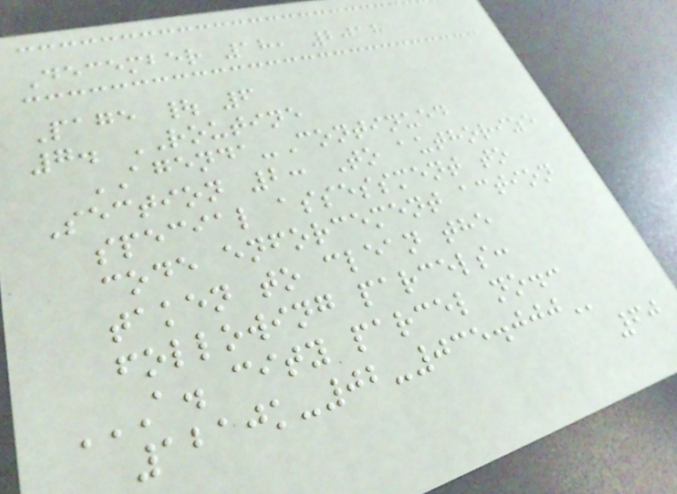December 18, 2018
Page | 6
7. ROUTINE
AGENDA-Continued
Section 2: To authorize
special assessment to
code enforcement action
taken to clean the
following parcels:
A. CITY PARCEL NO.:
1210K-02-035.000
60
